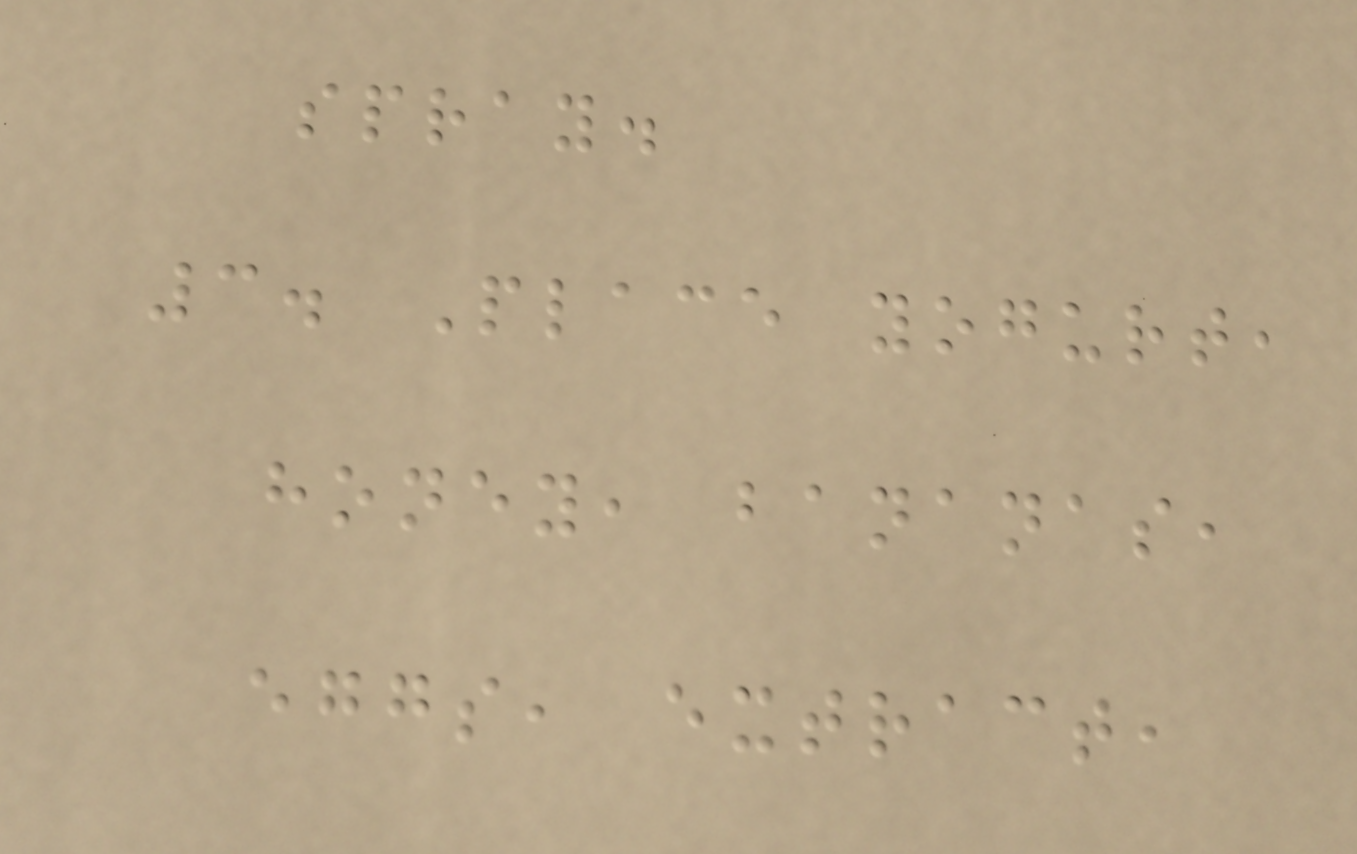spray.
3. Place yogurt,
honey, bananas,
eggs, extract,
